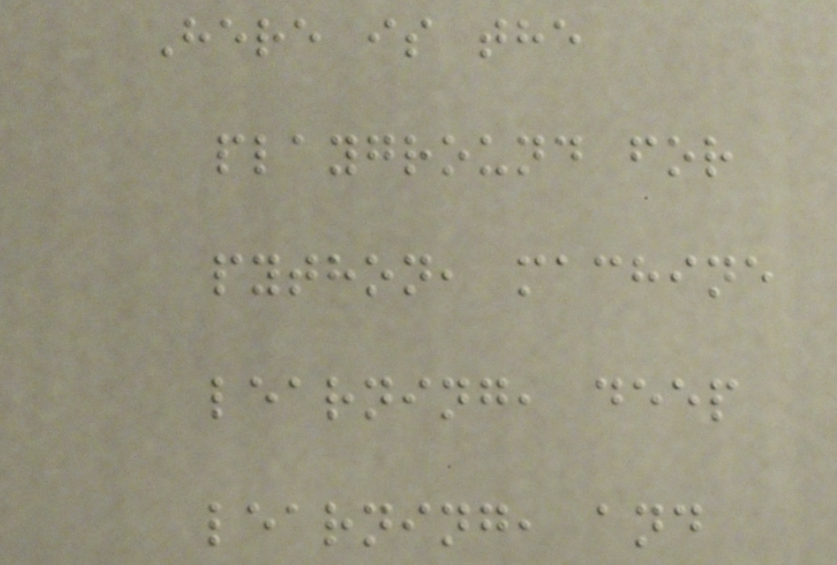Here is the
playground for
python, machine
learning, deep
learning, and
